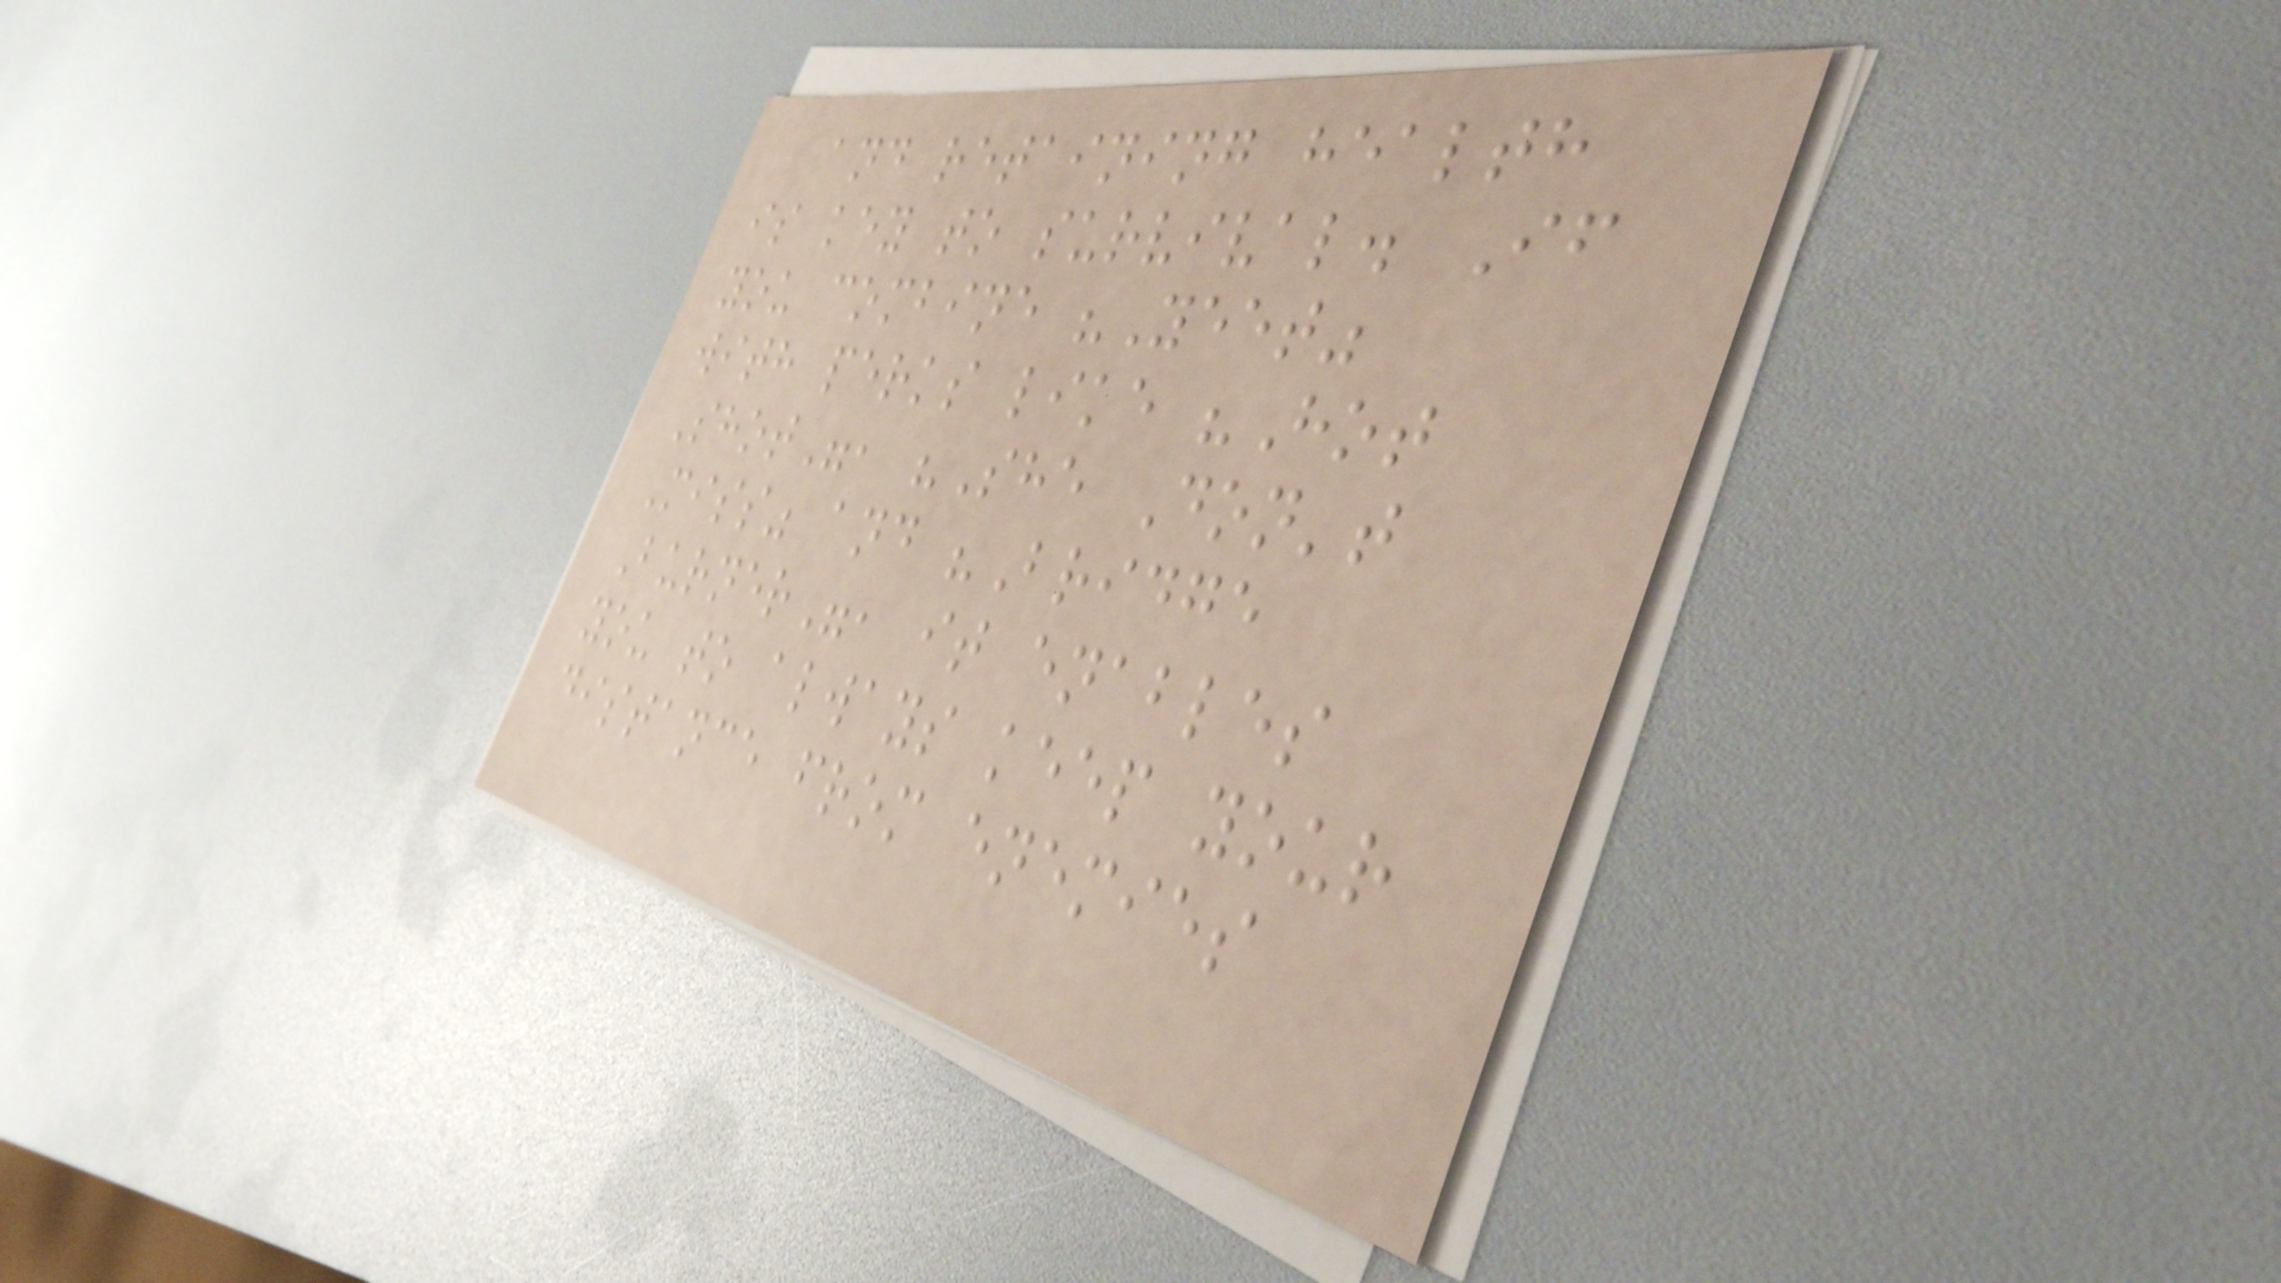and retaining health
is key to survival. If
you combine "Yeet"
with perks like "Hot
Shot", "She Don't
Miss" and "Bridge
Burner", it enables
you to always keep your
distance from enemies
